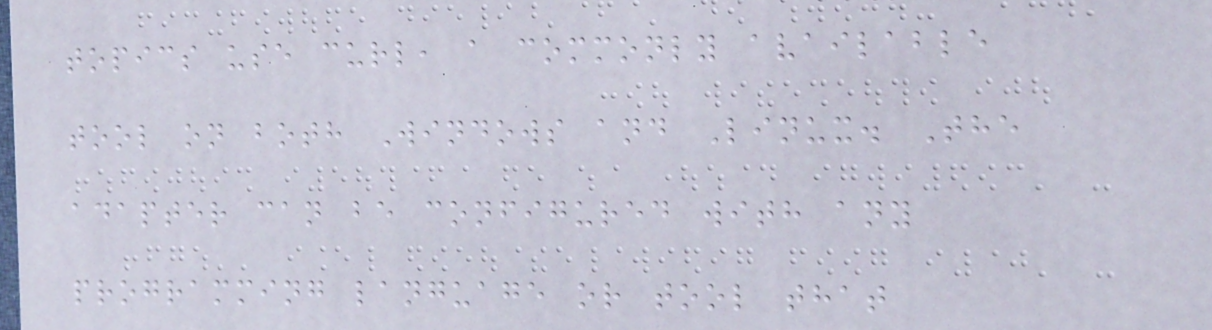topics use curl, a commonly available
tool on both Windows and Linux. The
adapter can be configured with any
programming language or tool that
